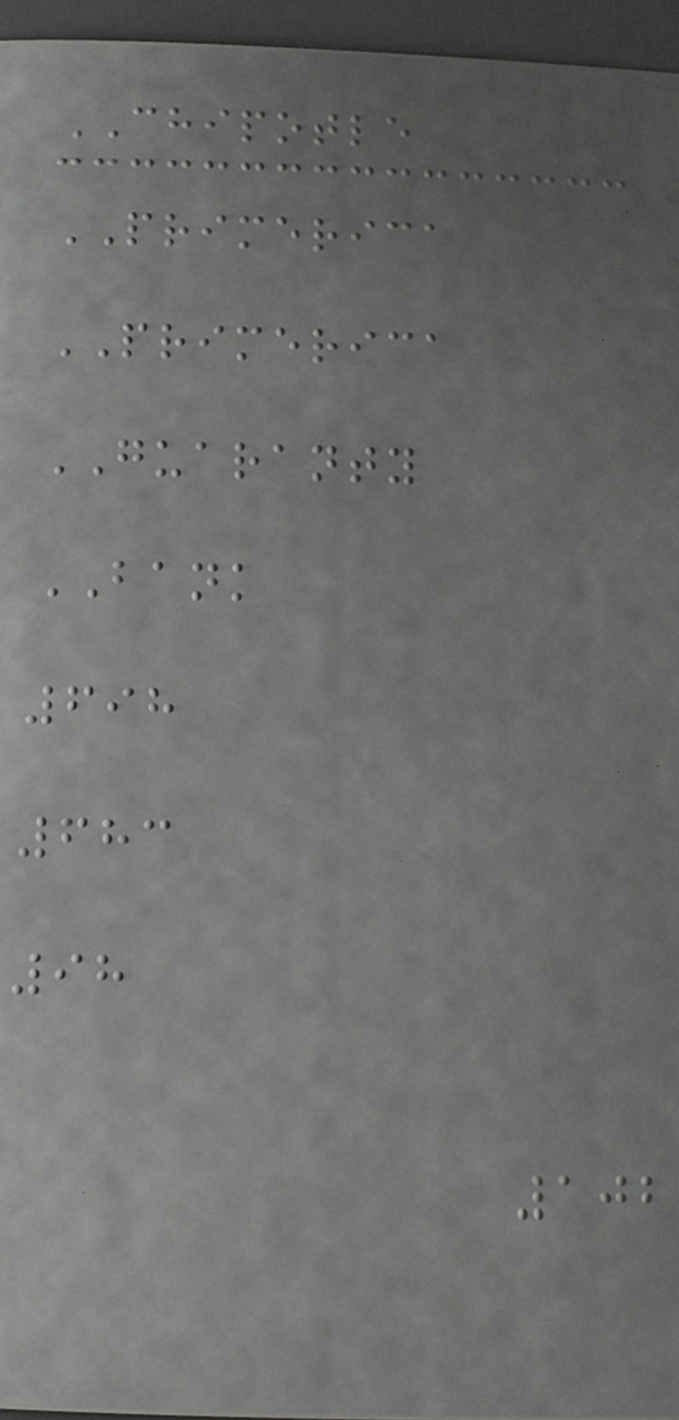CHIPOTLE
PRIMERICA
PRIMERICA
GUARANTY
BANK
698
683
98
102
